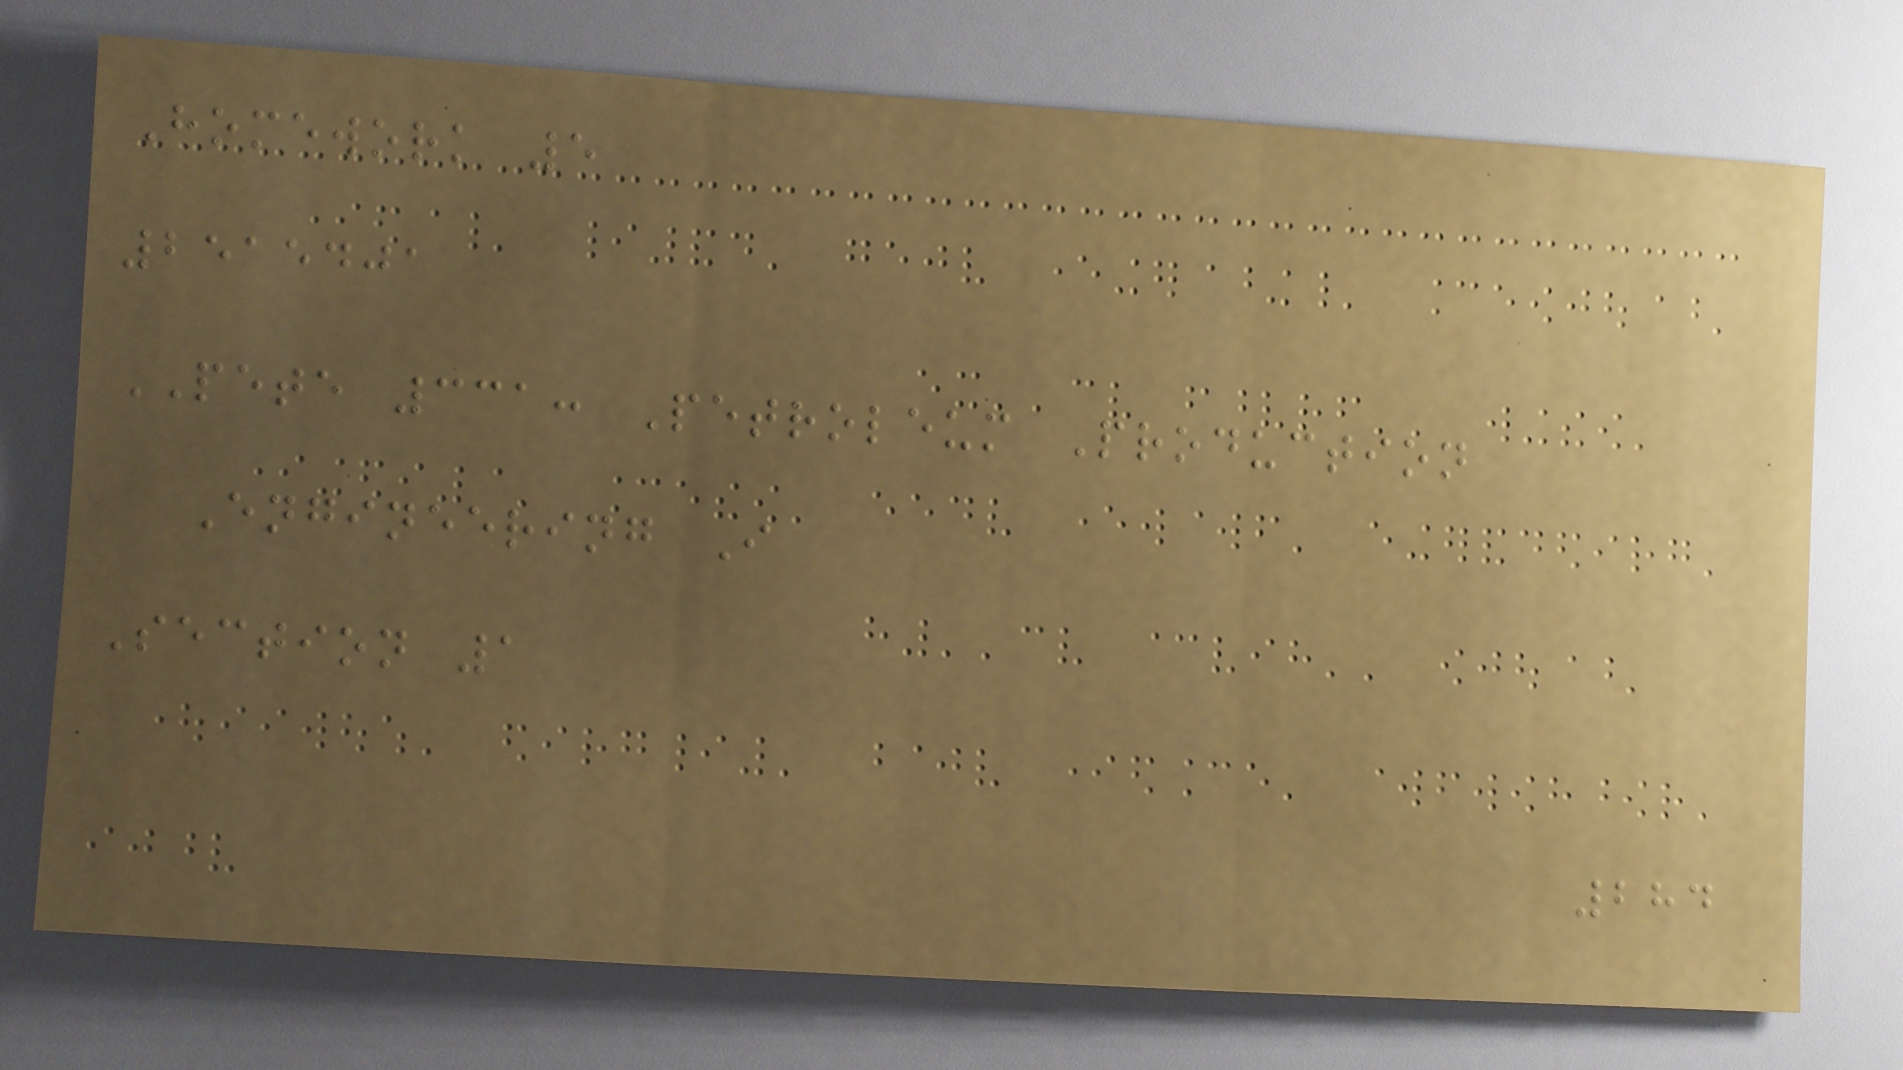Homework 5
2515401
PETE 331: Petroleum Production
Engineering I
Section 1
284
